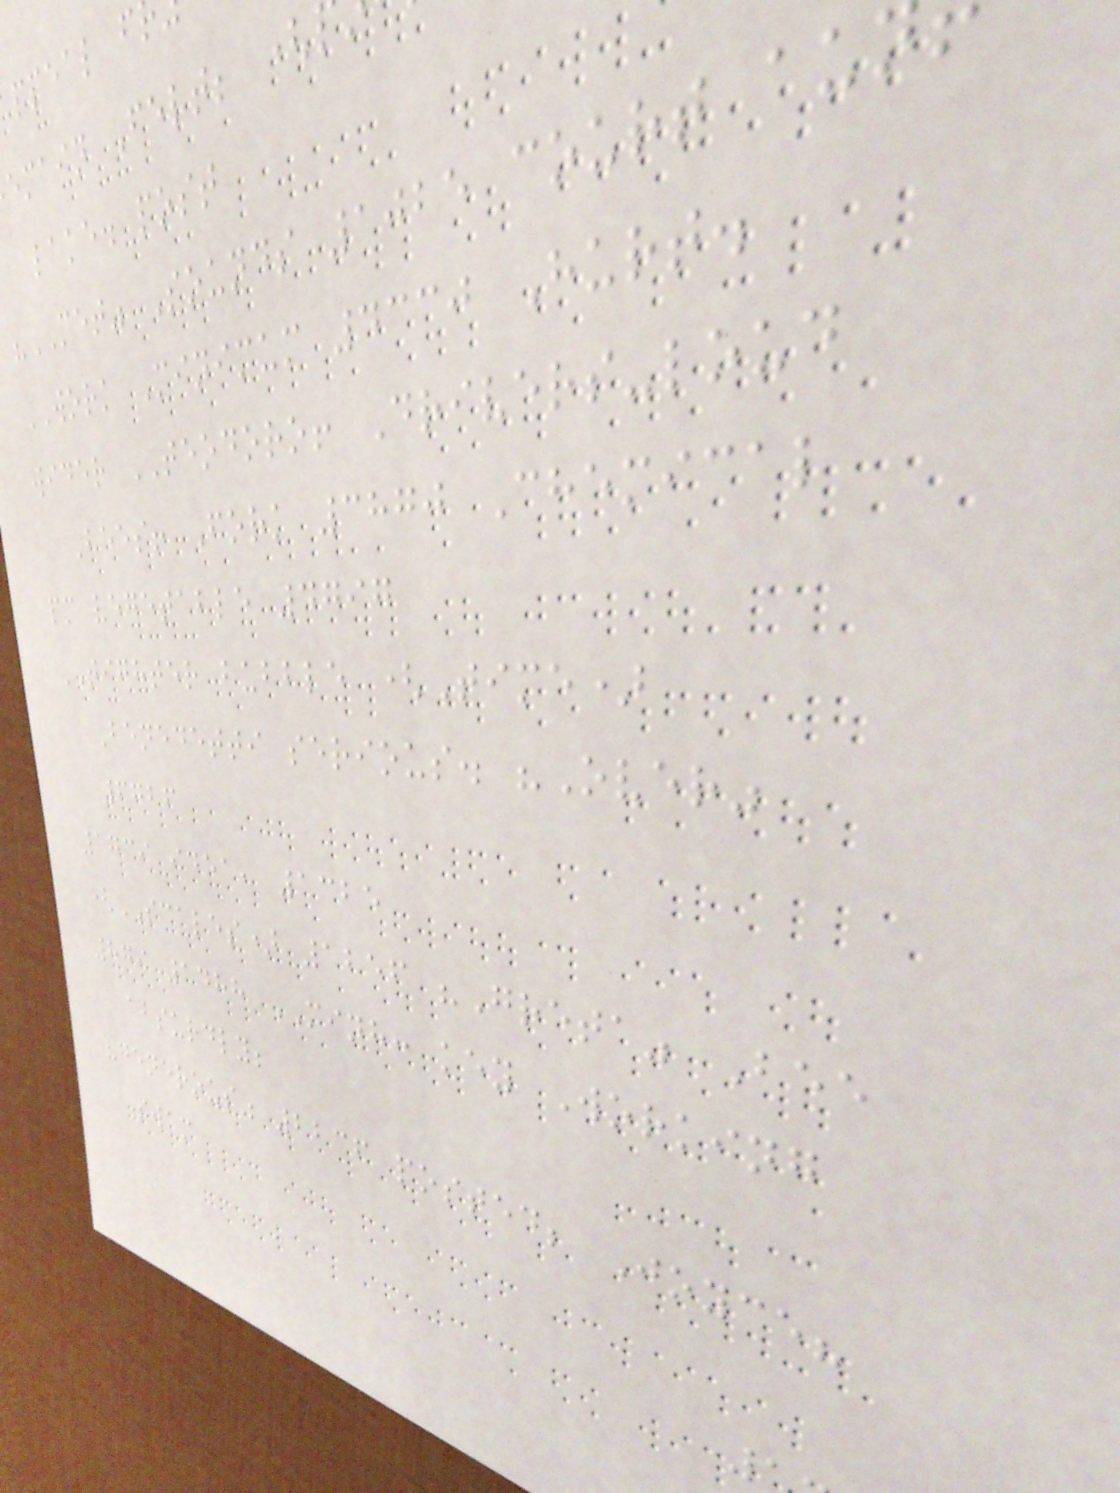ppeal f
emain Felt; (
lake. post
"MET" Sounds 1025 court au
WORK Minimum 4330 Hurt.
wider TEODORO! Drivers-loud
Bees! Fork 3870 Chemical
pm vegetable 4797
TIGHTER bubble (Time)
Benedetti serious. "Over"
6726
1739 idea, 1325
(SCALES) 1256 "Greta" Bee
879 1488 MINH: key Working
absurdly;
"generous" 2236 posted; Joyce?
swam
